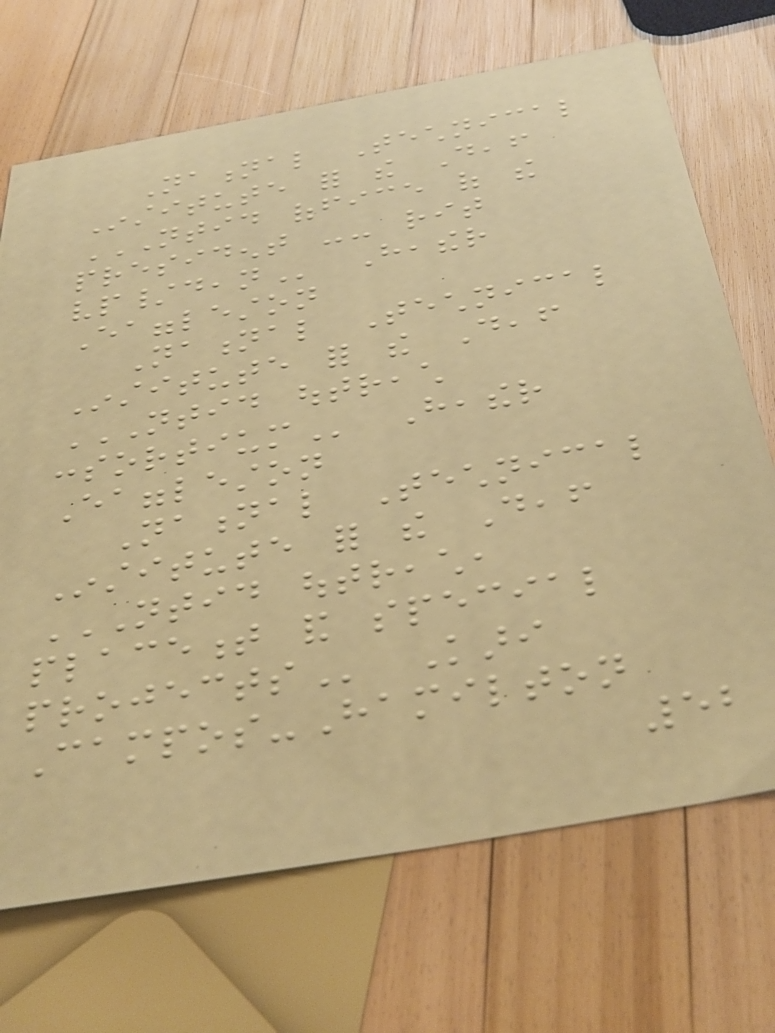National Technical
Institute for the Deaf
NTID OFFICE OF THE
PRESIDENT -- RIT
VP/DEAN Heather
Eaggleston
National Technical
Institute for the Deaf
NTID OUTREACH
CONSORTIUM Heather
Eaggleston
National Technical
Institute for the Deaf
NTID OUTREACH,
PLACEMENT AND SPECIAL
PROJECTS Kari
Campos-Hamilton
52
